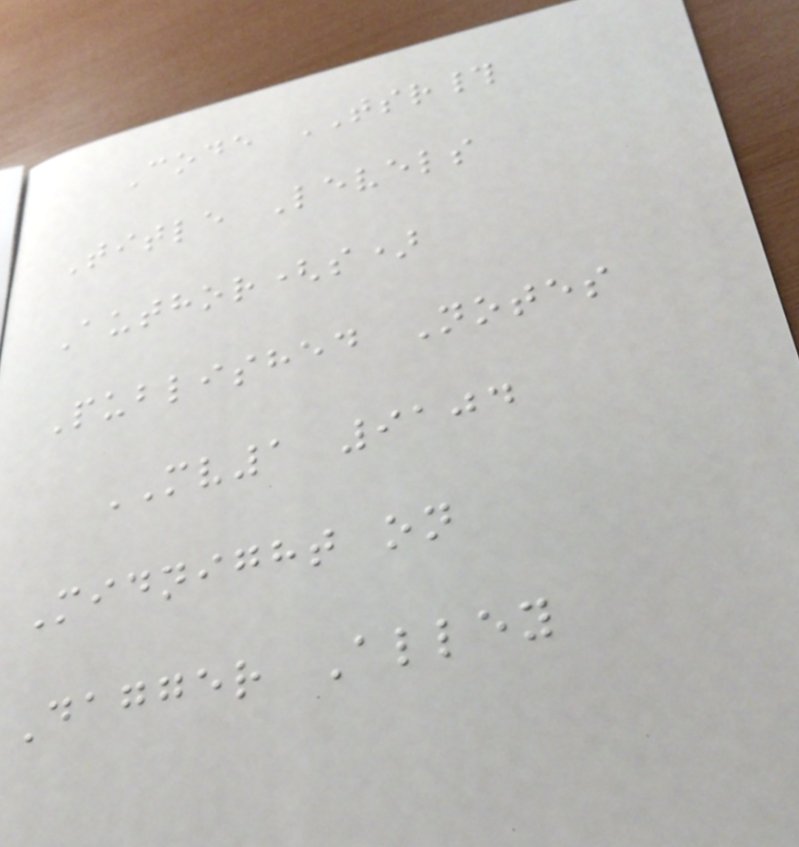Code TSR#
Title Levels
Author(s)
Published Notes
MV1 9104
Midnight on
Dagger Alley
